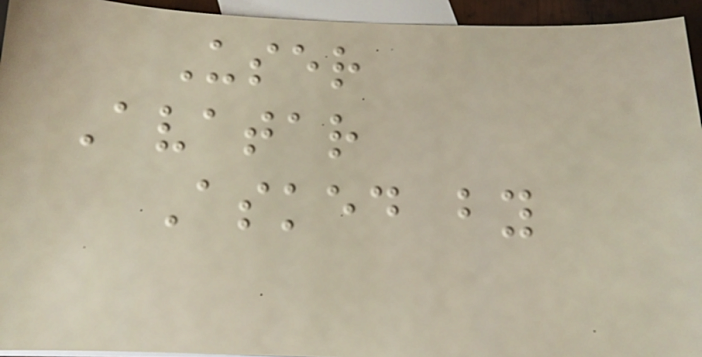User
Avatar
Asked by
